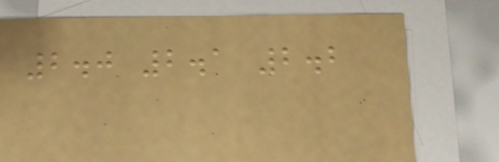2.0 2.1 2.2
